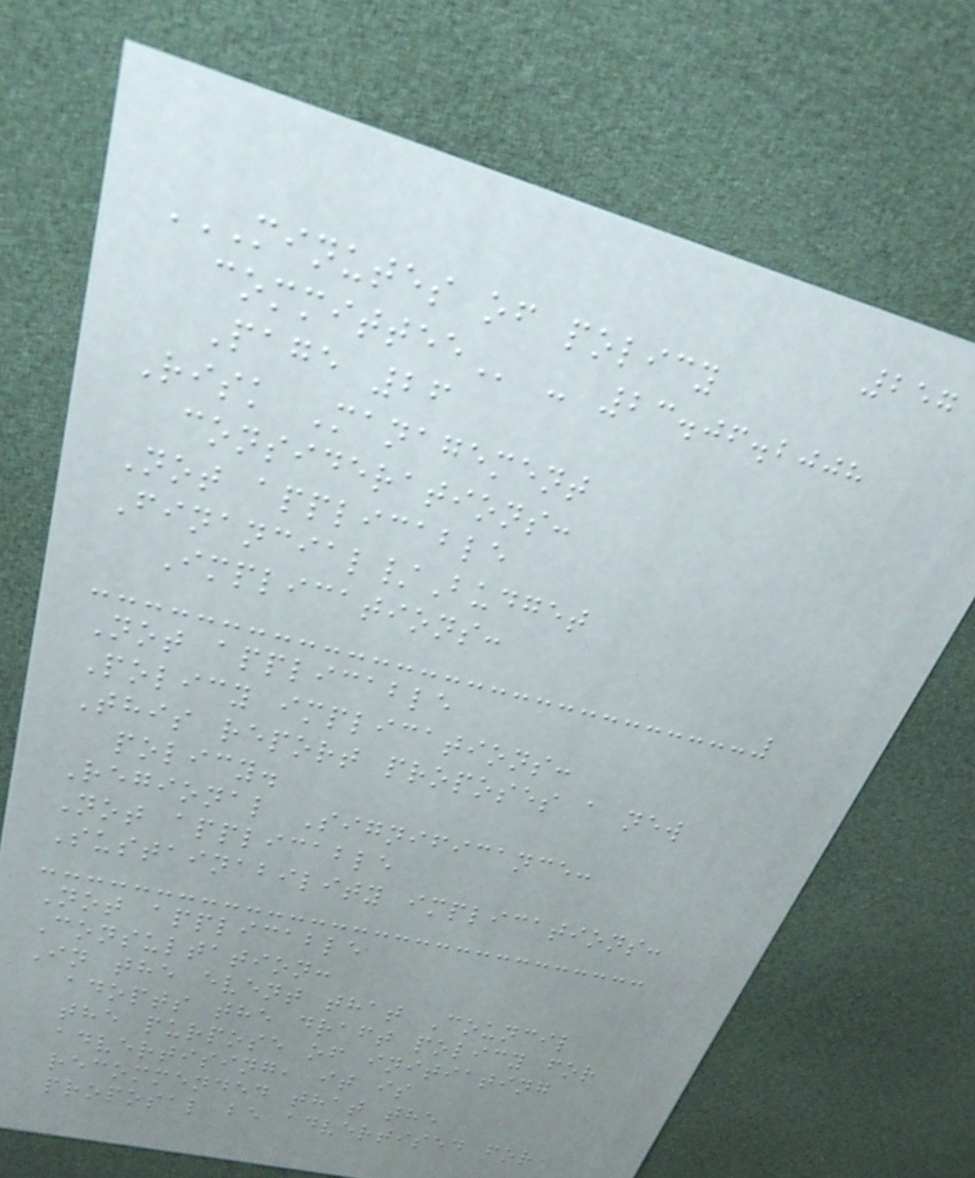257
MINUTES OF POLICY
COMMITTEE - 23.06.2008
Page 26
Risk Management
considerations:
Not applicable
Financial/Budget
Implications:
Not applicable
Policy implications:
This report proposes a new
policy.
Regional Significance:
Not applicable
Sustainability implications:
Not applicable
Consultation:
In the event that Council
adopts the draft policy for
the purpose of initiating
advertising, it is
recommended that the
proposal be advertised for
